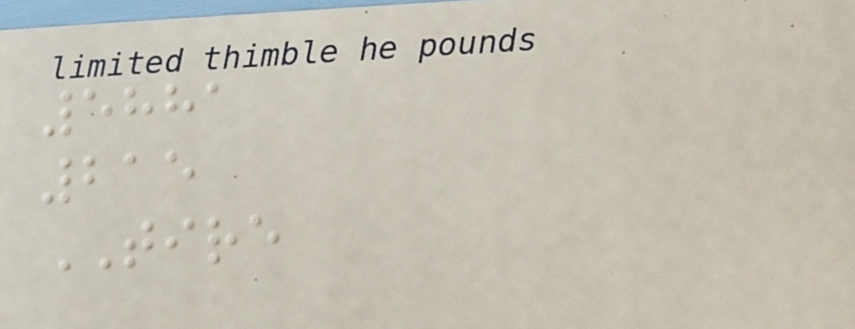5881
215
TIRE
